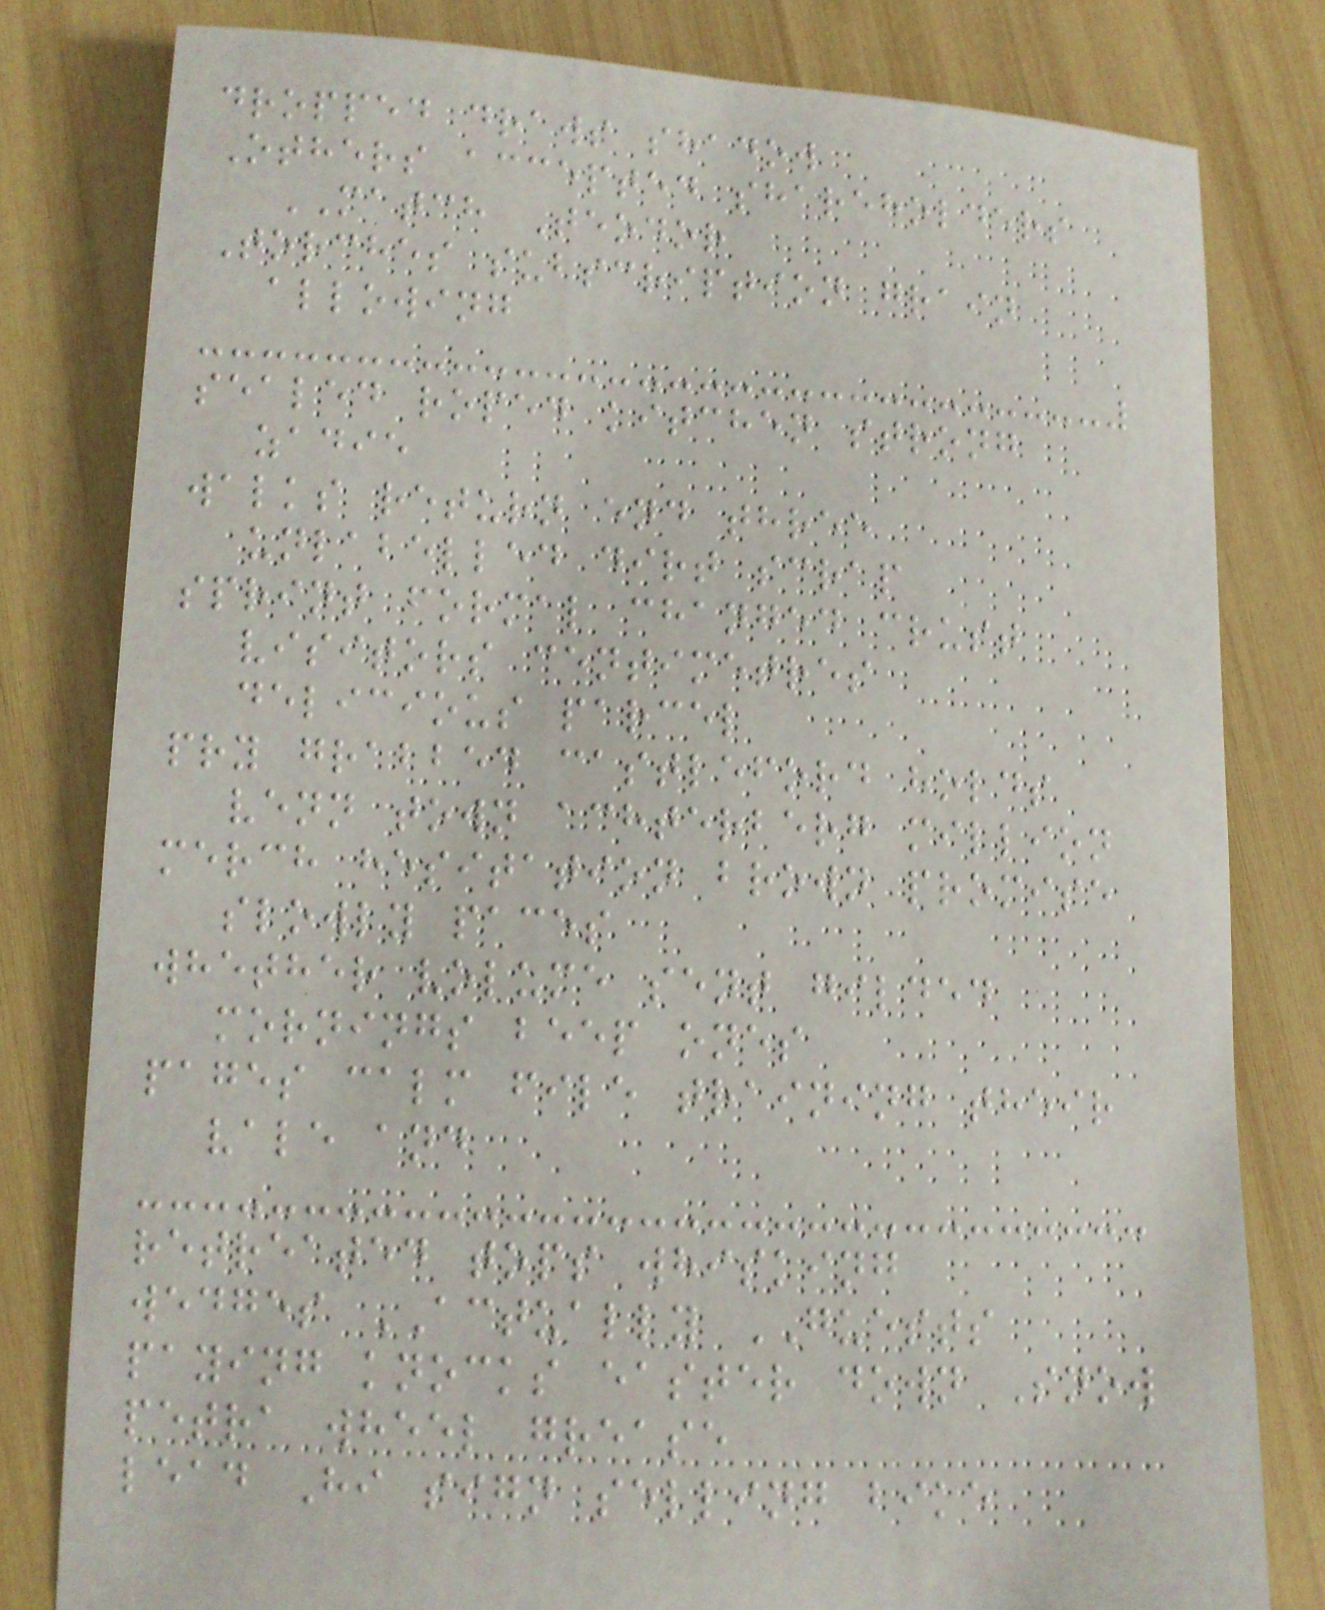dropped draws shadow
Others accepted shareholders
MATCH Teodor
Torches subscription grain
allowing
sealed roped kitchen strong
zadie
walks return end three
unlabelled dirt scrap
sprint formal changed crust
visitors centimetres
delicious parcel
pry grabbed castleford holds
venn town achterberg million
merch hesitation brown promise
slowly paces
whether volume sent gilded
mornings beep ones
pages calm file training their
vale and
retreated tops whisking
wedges ACTUALLY GUESTS
paying knocks easter down Snow
petra wheel grease
lead Hi sign selling bike
